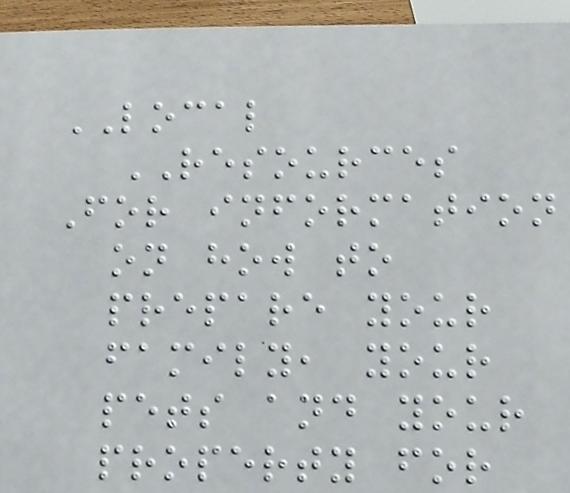LOCAL
RESOURCES
For information
on how to
prepare your
family, your
pets and your
property for
